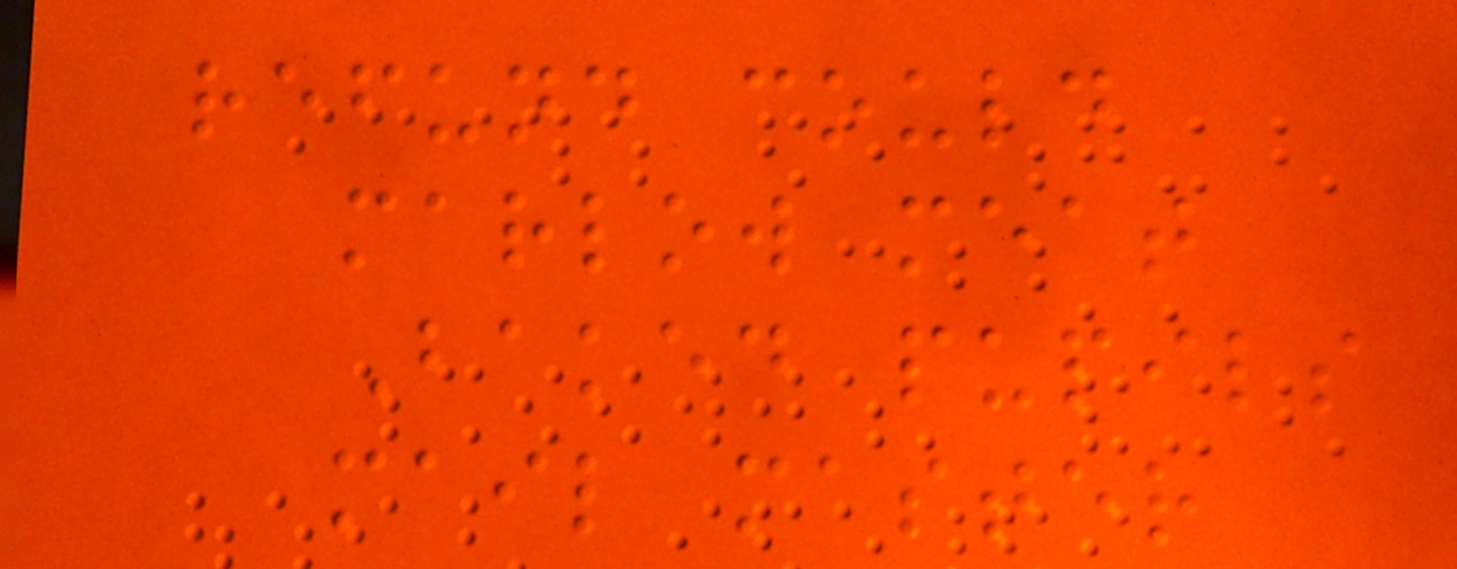refund could
marlow meat
Baked pupils
mail master
